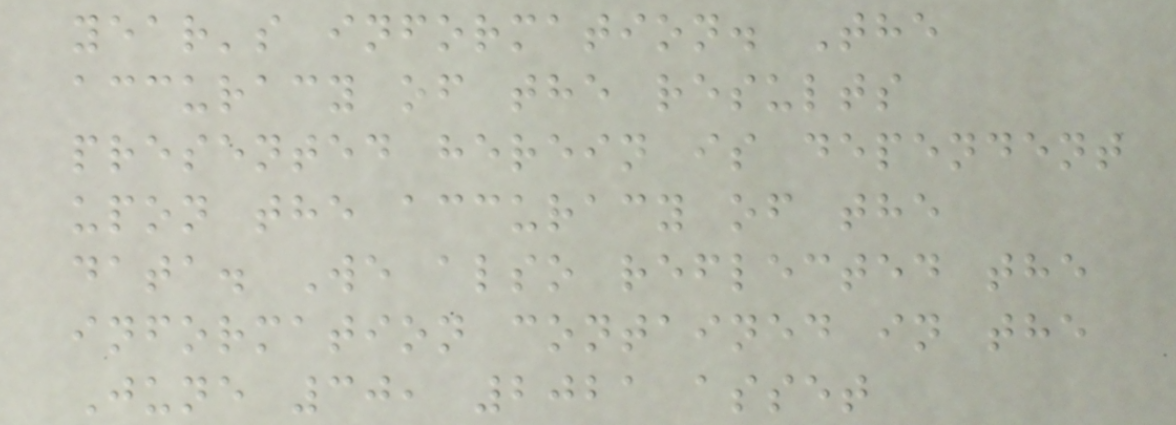year's information. The
accuracy of the results
presented herein is dependent
upon the accuracy of the
data. We also reflected the
information contained in the
June 30, 2021 asset
